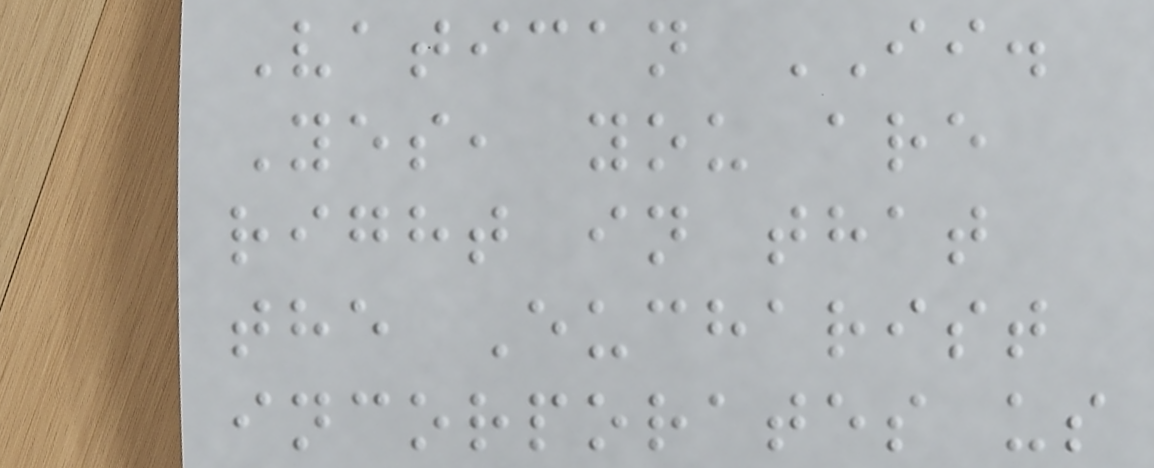Vatican II.
Yes, you are
right in that
the Eucharist
incorporates us
